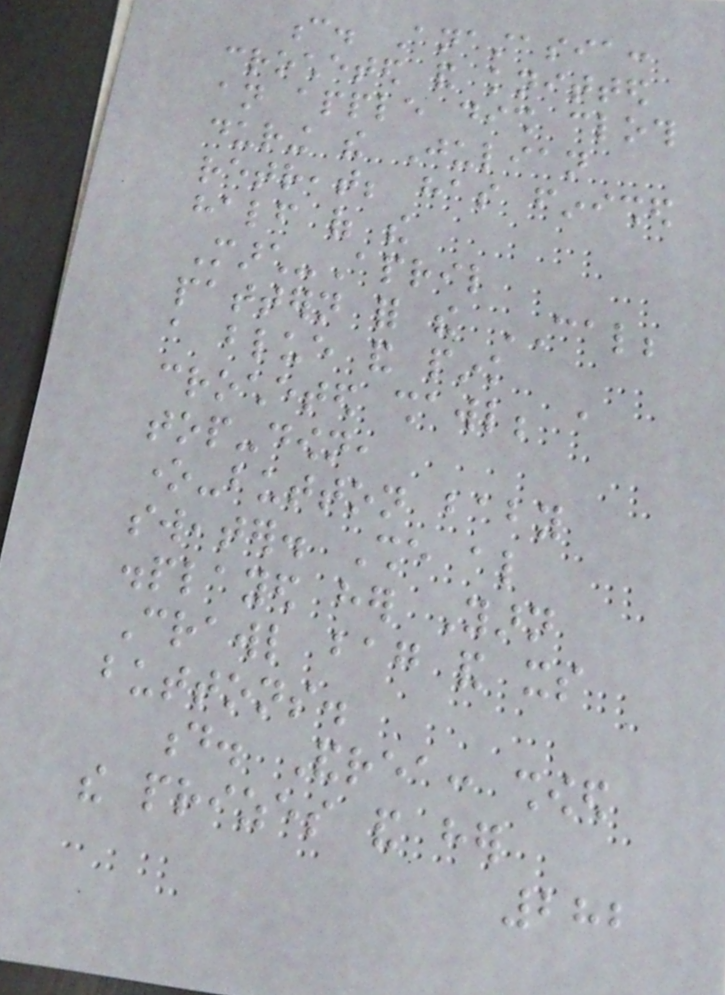c. Anastasia:
crocheted and knitted
an apple dish cloth
during the Julian
retreat; has finished
half of the
March-April
pattern for the CAL;
a blue and pink
crocheted shawl; a
top-down,
one-button baby
sweater. She also
displayed her Yarn
Crawl bag and its
buttons.
d. Andrea: showed
the prizes and her
282
